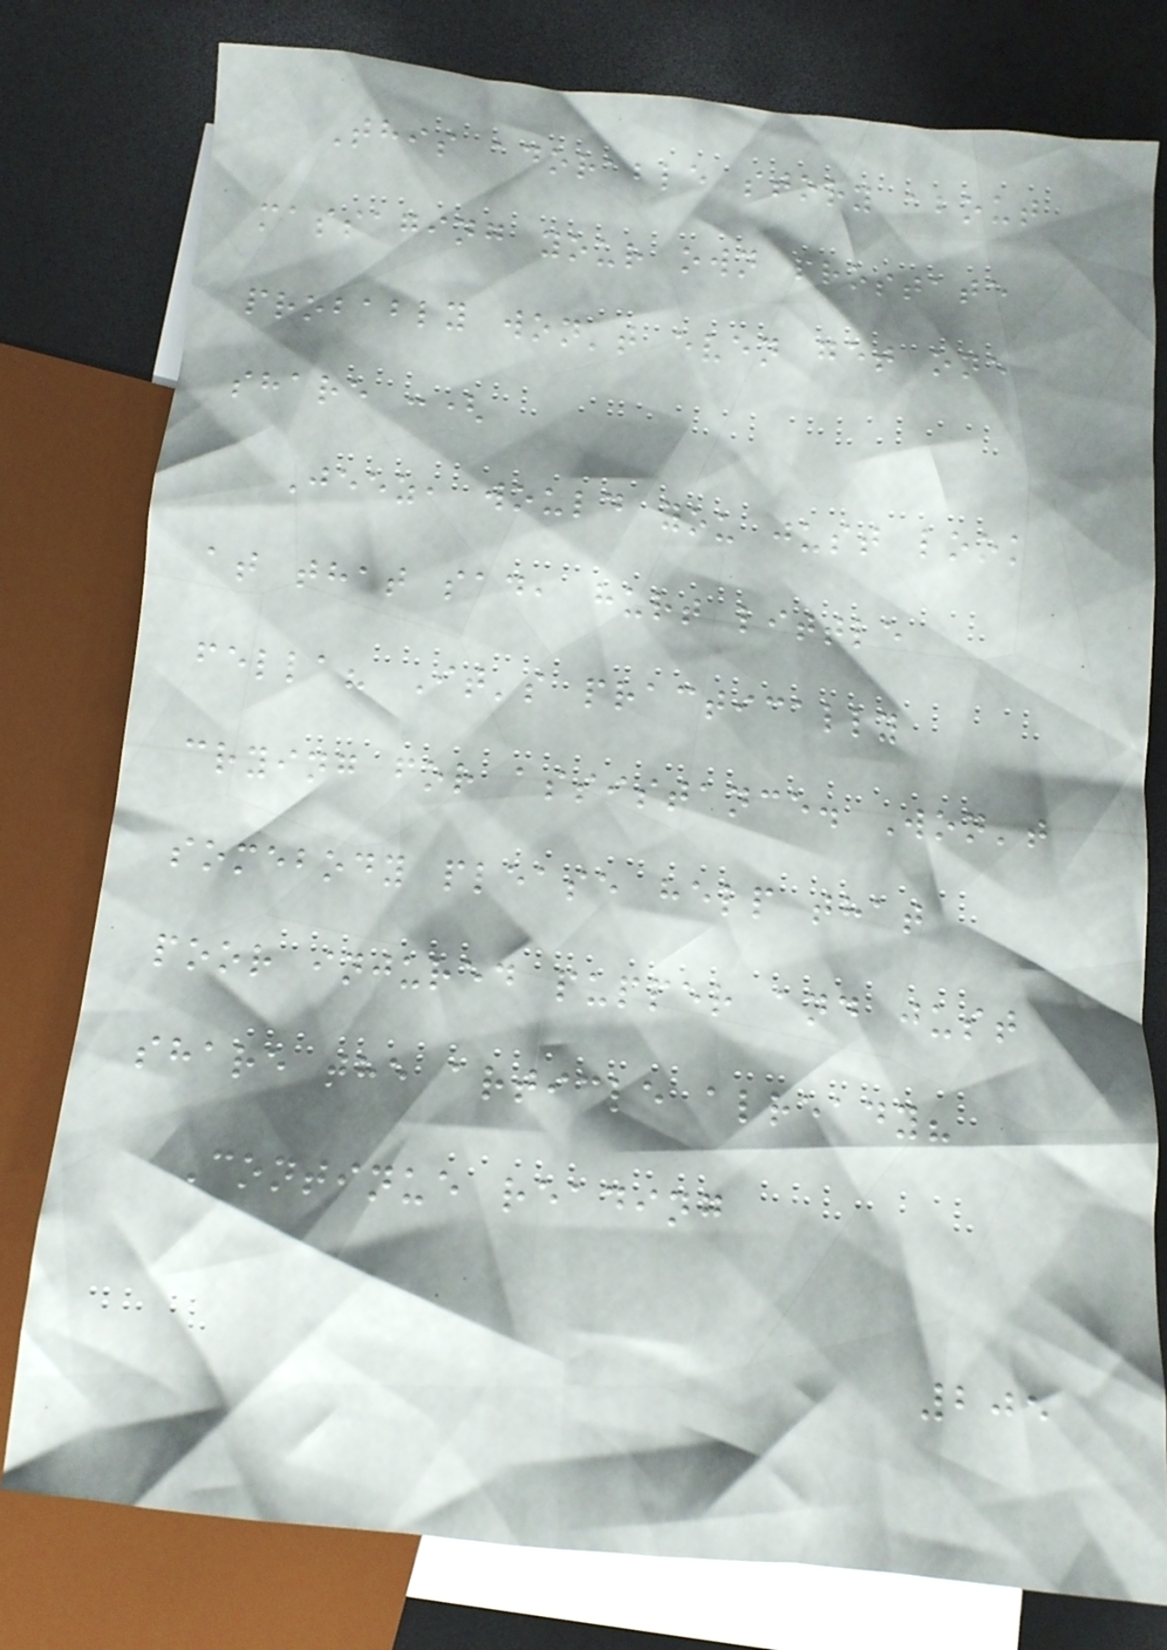This adorable story about
massaging your own prostate
probably won't even get one
share :(
Jeez, would you just look
at that sad, hurt little
fella? It's practically
crying for assistance. Won't
somebody please help that
poor injured pupper and just
share the article already?
Continue reading
205
